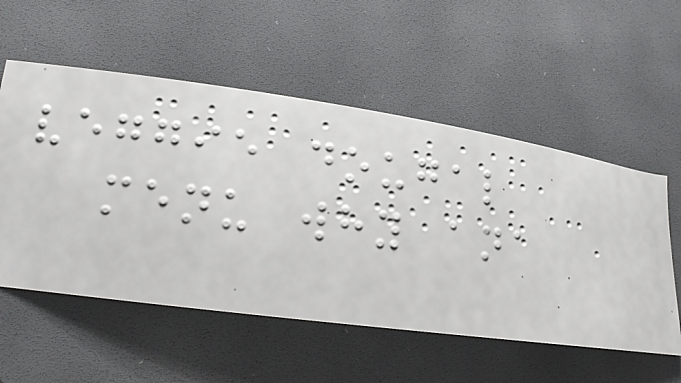veggie dougal
menu why ana
